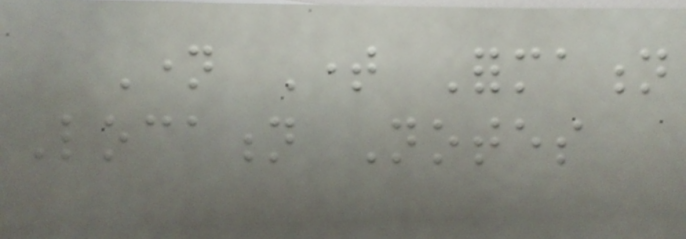Name Time Formation
Location Notes
